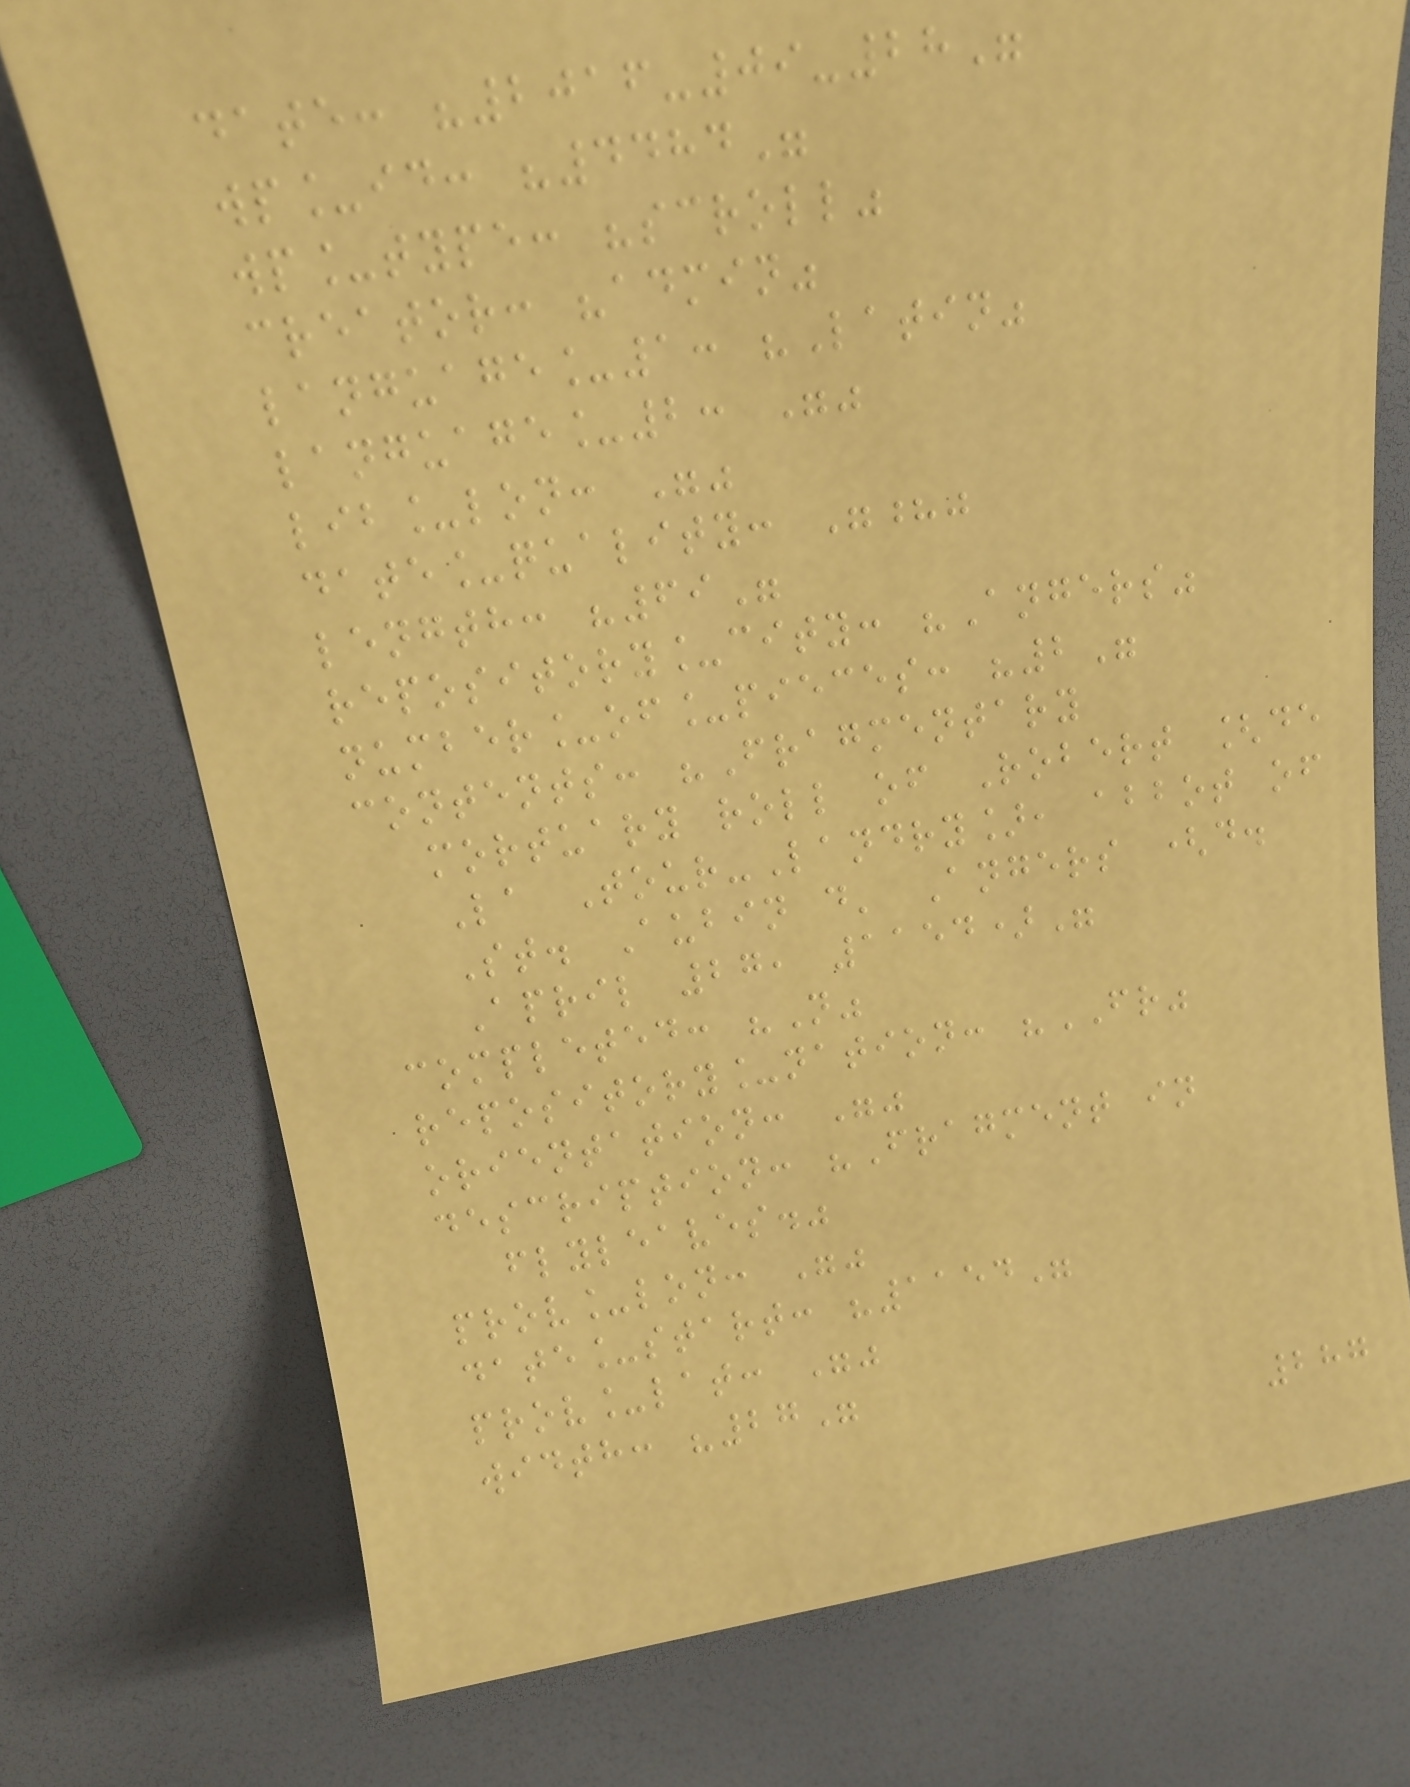date: "2016-09-28"
wp_id: "4484"
wp_type: "scroll"
creator: "admin"
language_1: "Latin"
language_2: ""
lib_lon: ""
date_quality: "?"
length: "69"
repository_city: "Angers"
number_of_pieces: "2"
contents: "Fragmentary
mortuary roll of Robert [de
La Tour-Landry], abbot of
St. Aubin d' Angers (d.
April 27, 1154)"
completed: "N"
repository_nation: "FR"
orientation: ""
description: "Fragment in
flyleaves."
prov_lon: ""
date_start: "1154"
prov_lat: ""
width: "27"
287
